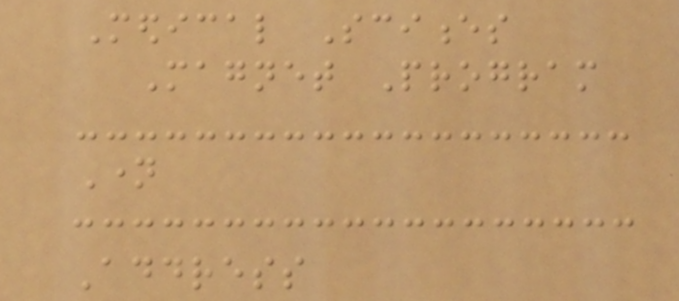Medical Sciences
Magnet Program
Name
Address
